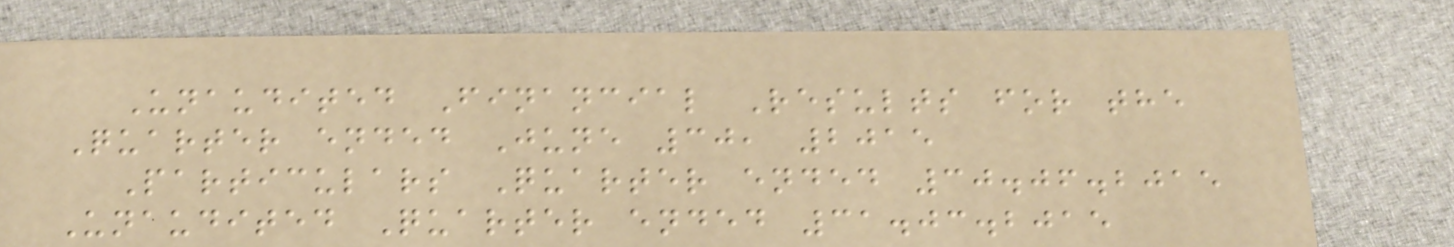Unaudited Financial Results for the
Quarter ended June 30, 2015
Particulars Quarter ended 30.06.2015
Unaudited Quarter ended 31.03.2015
